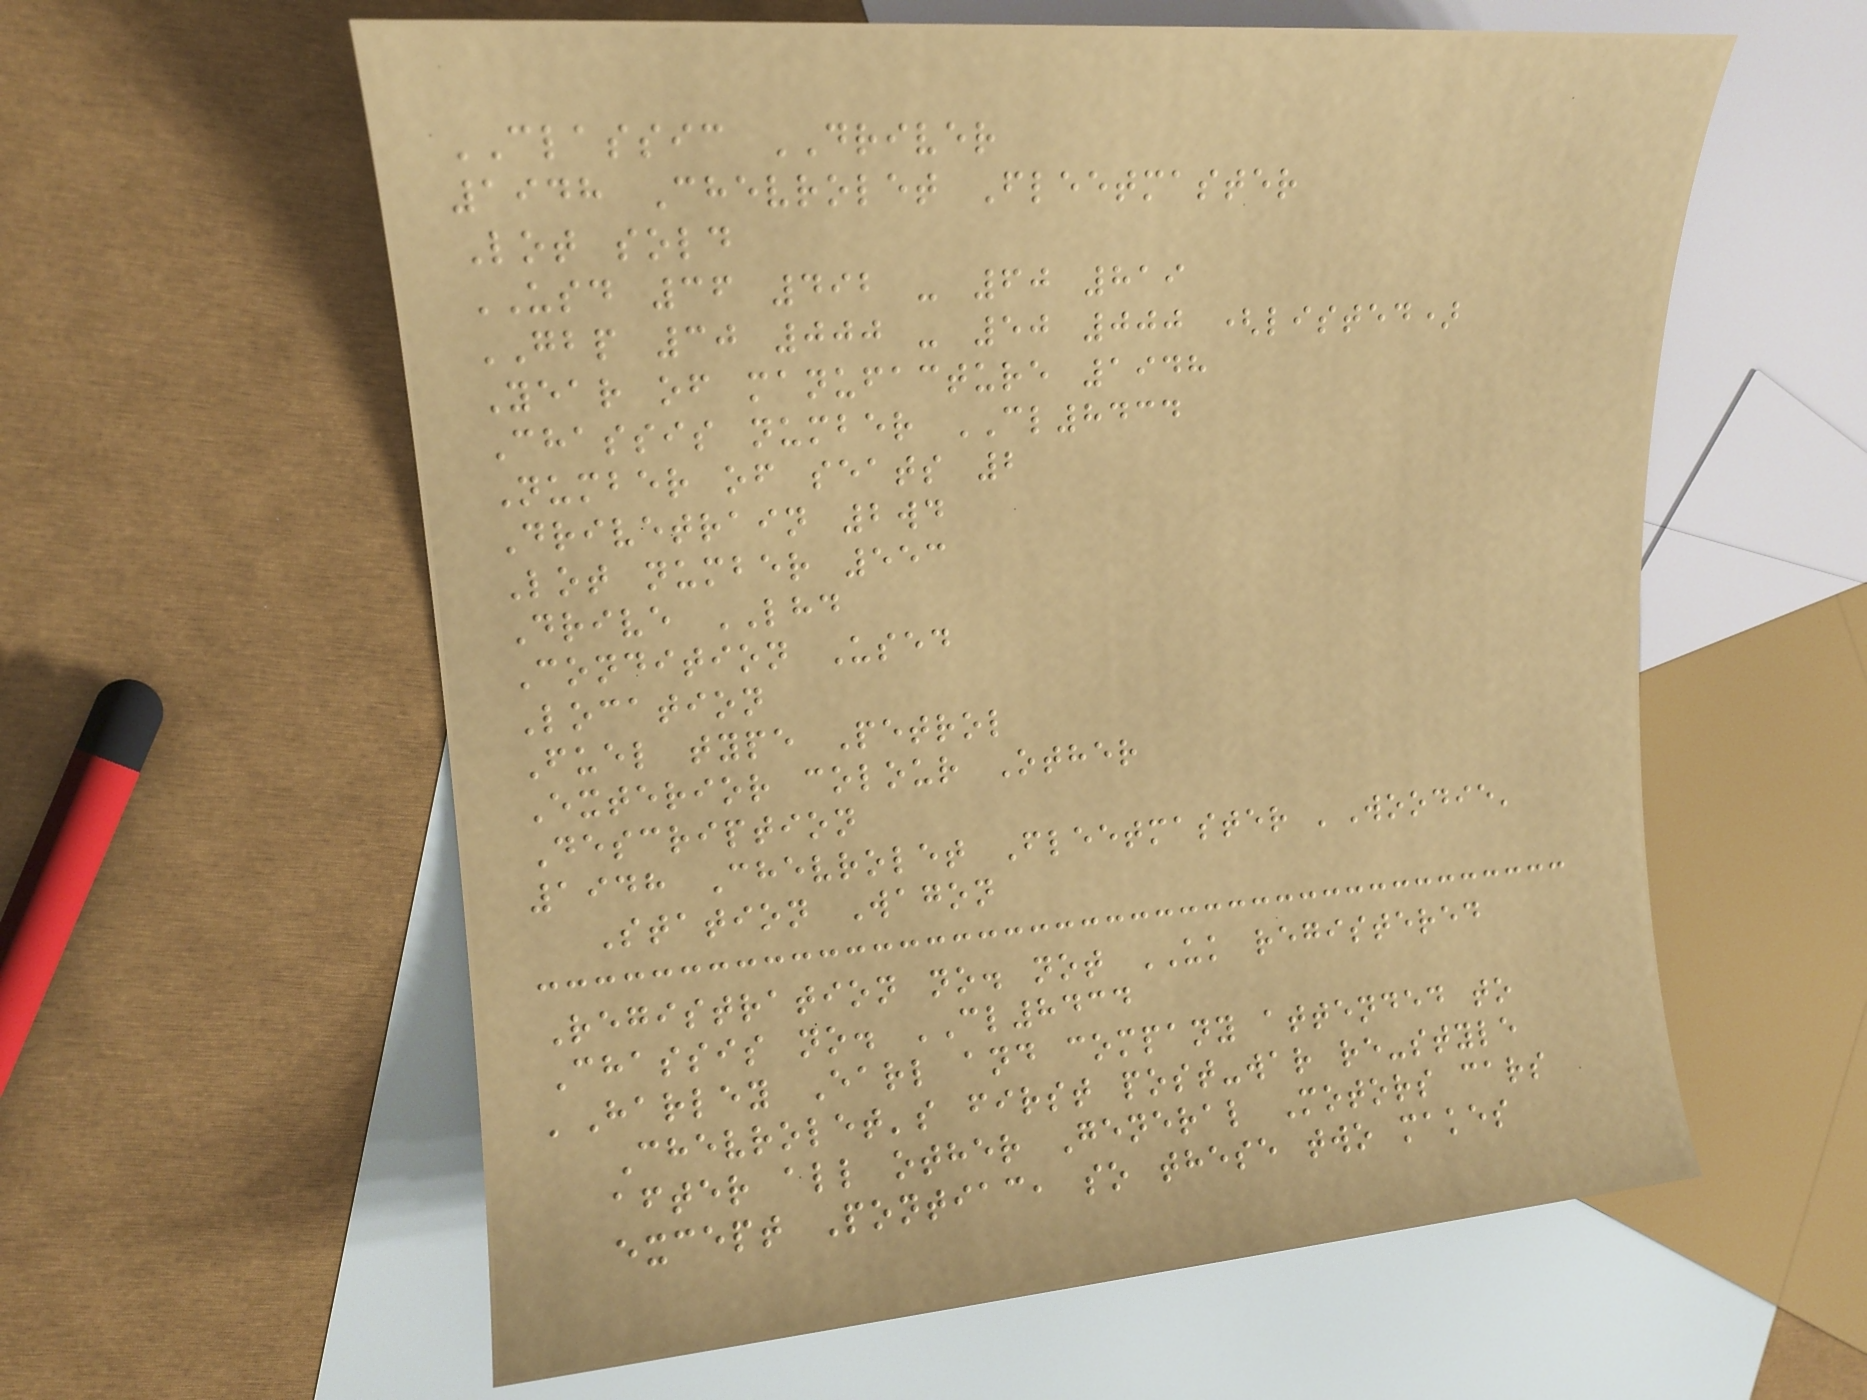CLASSIC DRIVER
1948 Chevrolet Fleetmaster
Lot sold
USD 36 492 - 60 819
GBP 30 000 - 50 000 (listed)
Year of manufacture 1948
Chassis number CL8434
Number of seats 2
Drivetrain 2wd
Lot number 553
Drive LHD
Condition Used
Location
Fuel type Petrol
Exterior colour Other
Description
1948 Chevrolet Fleetmaster 'Woodie'
Station Wagon
Registration no. not UK registered
Chassis no. CL8434
'Harley Earl and company attended to
Chevrolet's first post-war re-style
after all other General Motors cars
except Pontiac, so these two makes
